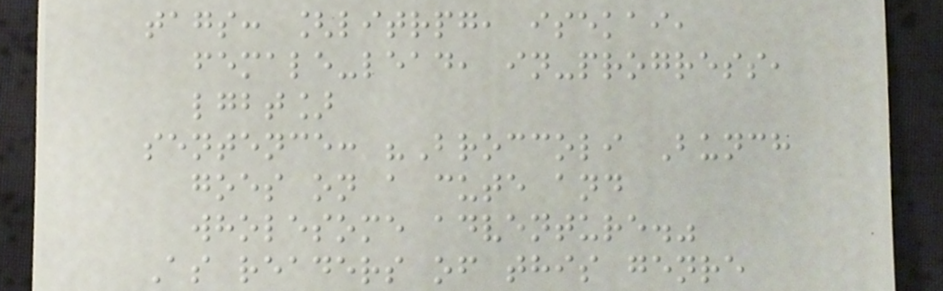tags: [litrpg, isekai,
female-lead, in-progress,
lgbt]
sentence: "Broccoli Bunch
goes on a cute and
wholesome adventure."
As readers of this genre
